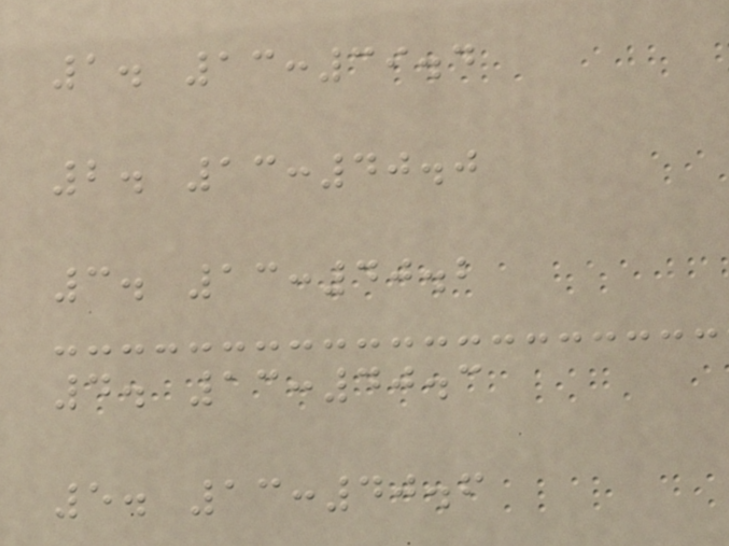1. 13:39.4
2. 13:40.0
3. 13:40.2
4. 13:40.3
5. 13:40.6
